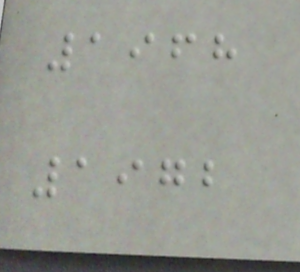1968
1972
